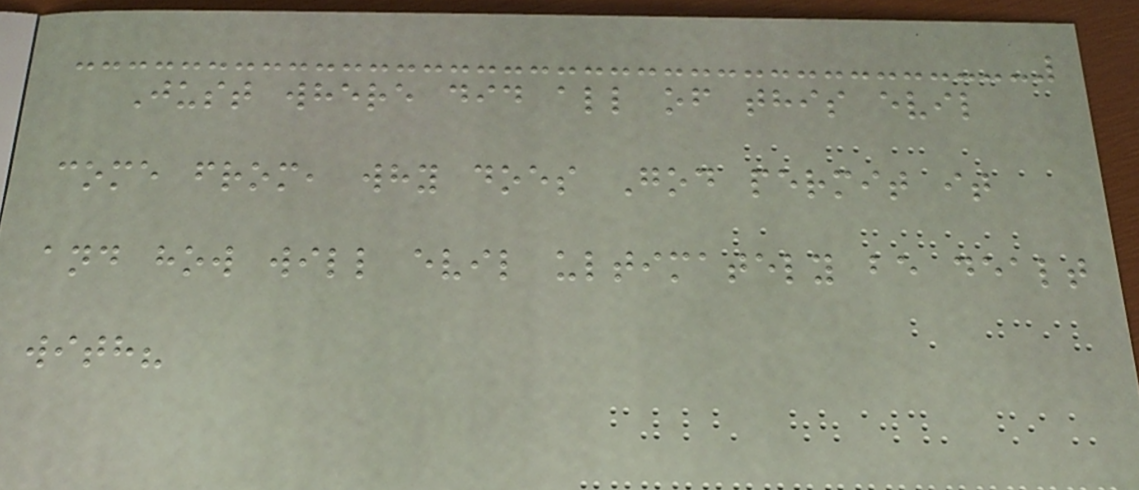Just where did all of this evil
come from, why does God permit it
and how will evil ultimately be dealt
with?
